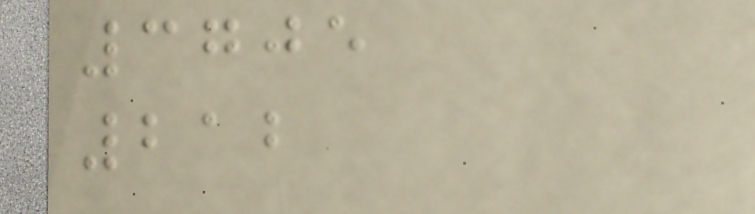3705
212
